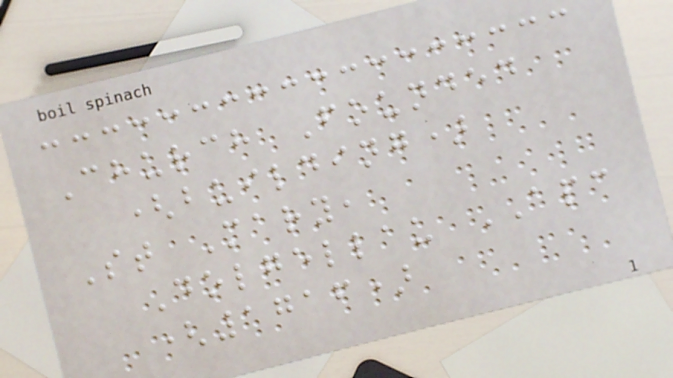Church Founded
(building)
St Mary,
Dolgellau APC
(1716)
